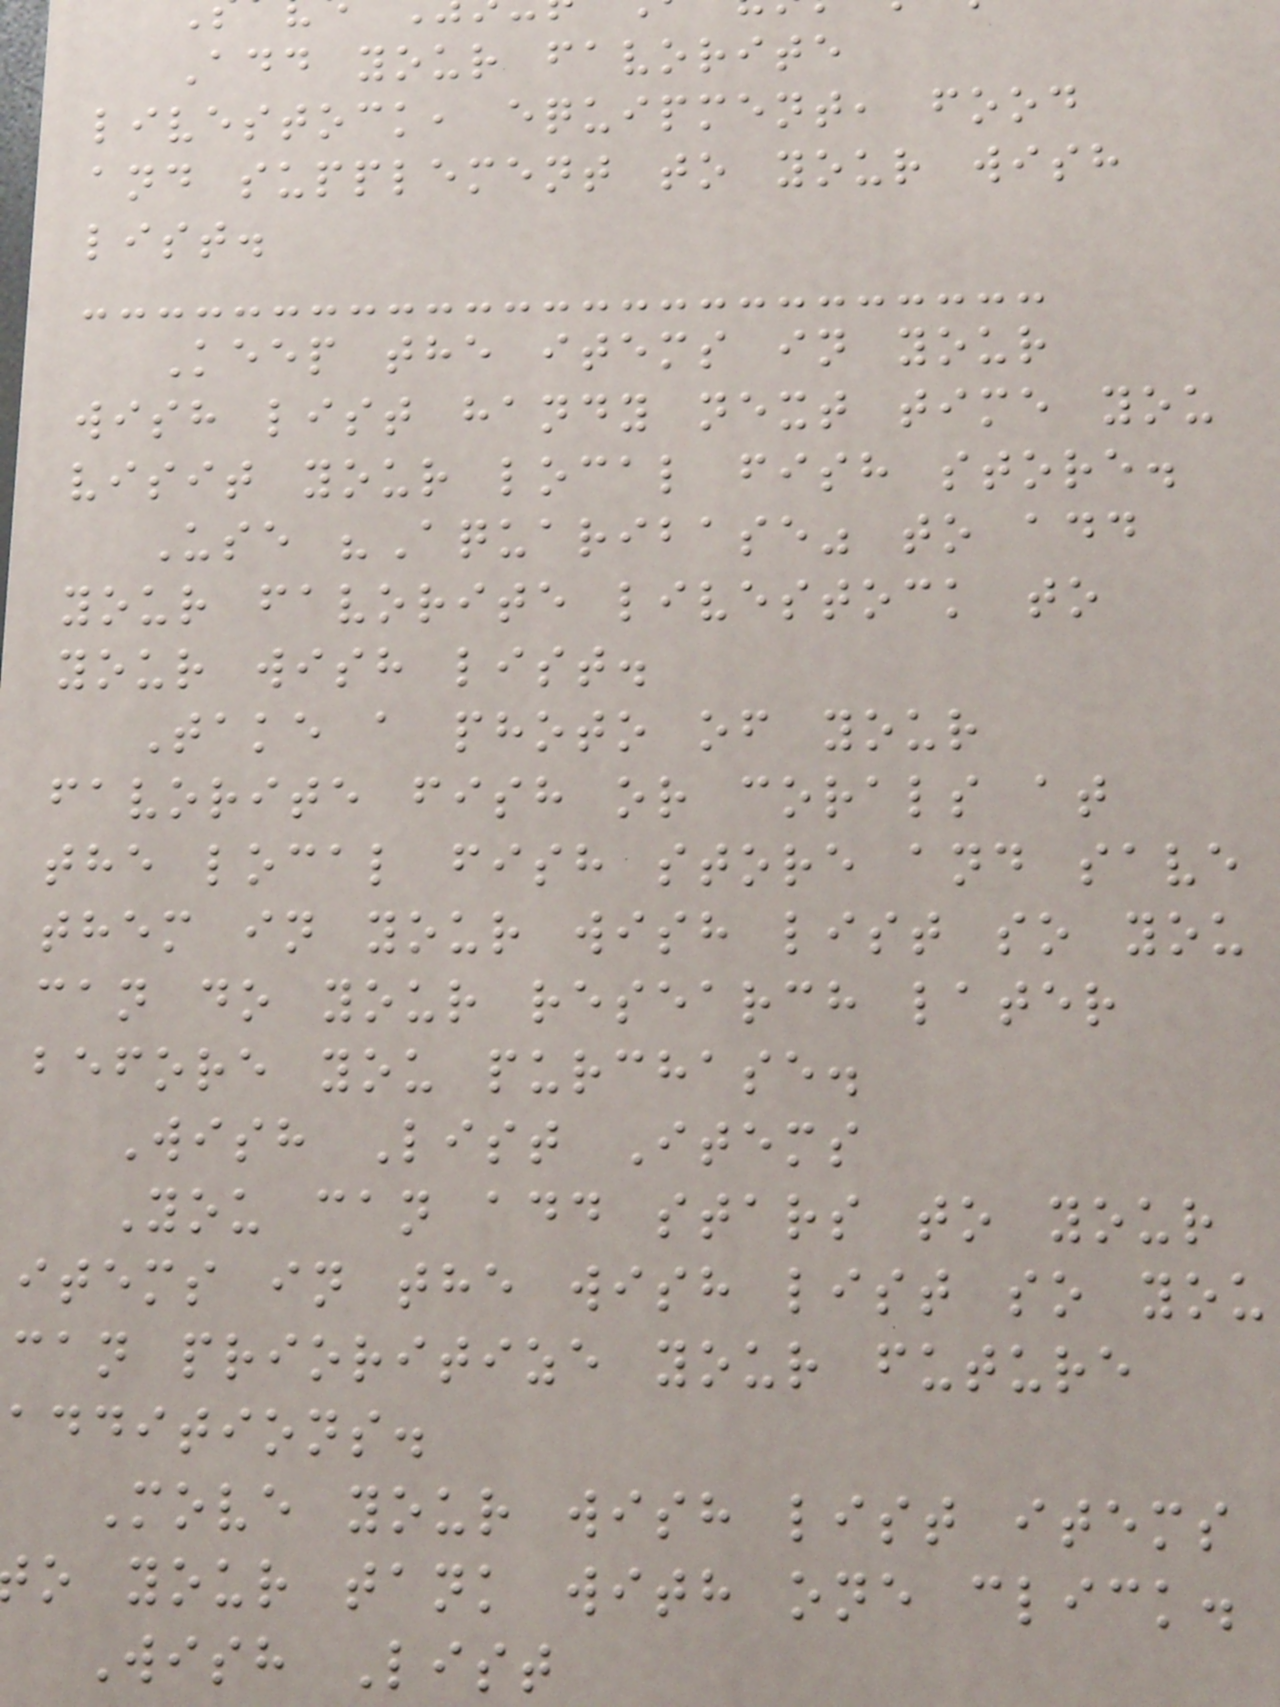Add your favorite
livestock, equipment, food
and supplement to your wish
list.
Keep the items in your
wish list handy next time you
visit your local fish store.
Use "Aquaribase" to add
your favorite livestock to
your wish list.
Take a photo of your
favorite fish or corals at
the local fish store and save
them in your wish list so you
can do your research later
before you purchase.
Wish List Items
You can add stars to your
items in the wish list so you
can prioritize your future
additions.
Move your wish list items
o your tank with one click.
Wish List
